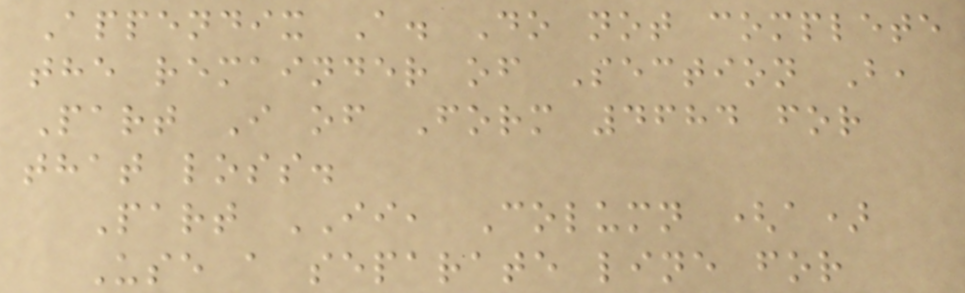Appendix A. Do not complete
the remainder of Section B,
Part I of Form 4684 for
that loss.
Part II, Column (a)
Use a separate line for
